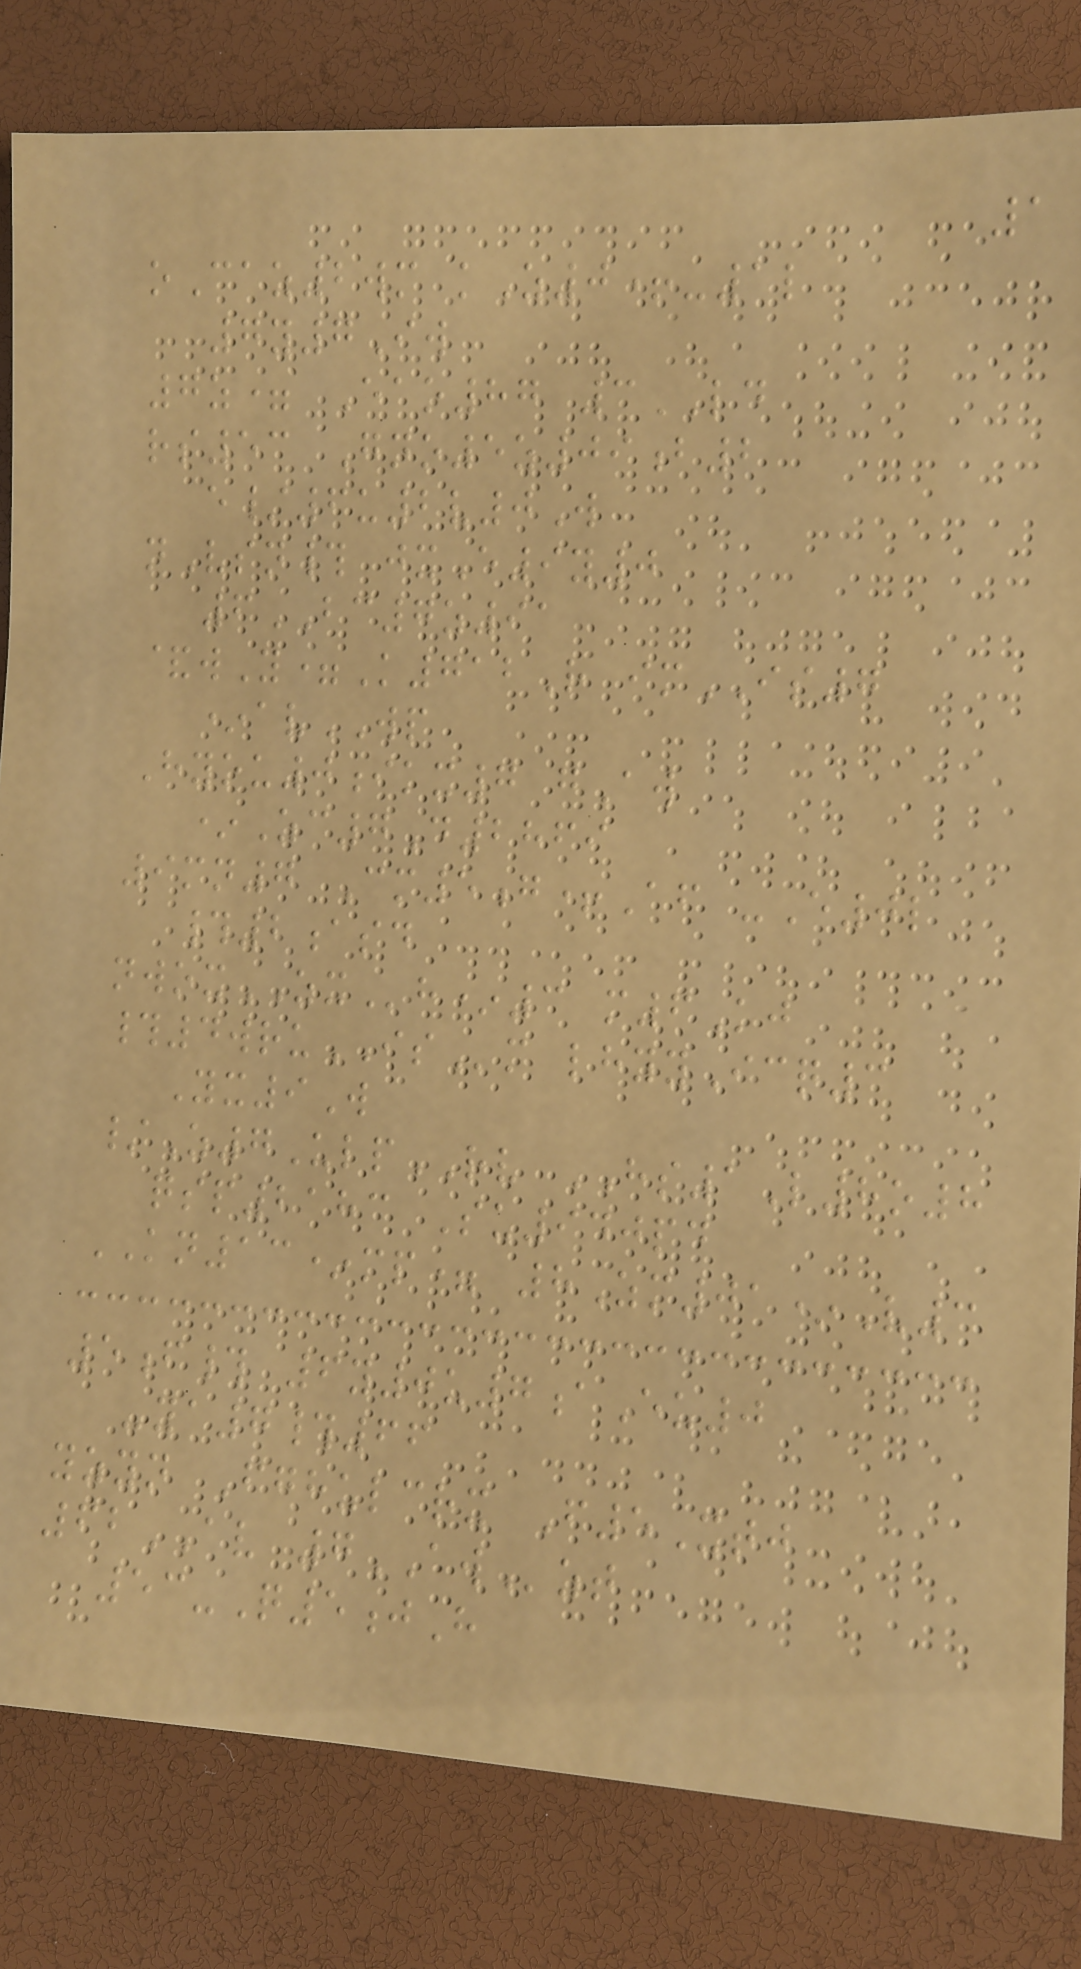1
oCaz2wm kZ0+-1l
7y7Iw
7z= Eao87 3LD
rs53 Gno5z09b2
e/6u2v0W
nVsn# jxE9y0
6BC7z91
&wY=K712R imIS7
*avWP
Hyou0ikx7 gAw
*Zc7D2869
9mn7 Cm5g+Af -E0l
#2asd
nwoxZXh*3 m6Kj
#4wruISm lhyyIcq3
Yx9W
/Z7UlpRV HS1L8o8
qsp2183 Su940pd
KN13*mp= 8Zm01*V3
5f# 6y0u7aEu0
-ya7#66
yzyn Fghulcrx F5Xtj
62AV 7AWzt
53-Q5jH
